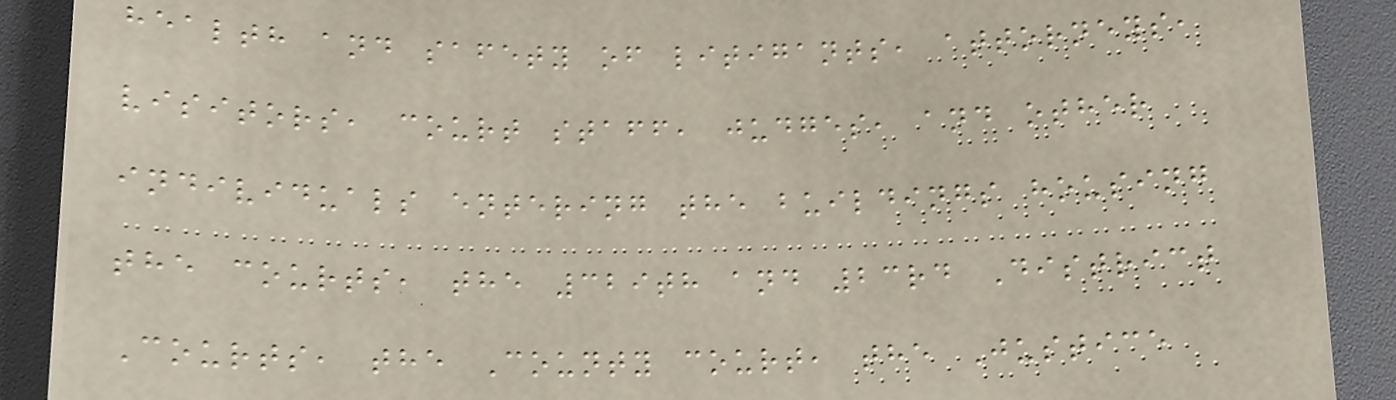health and safety of litigants, attorneys,
visitors, court staff, judges, and other
individuals entering the buildings housing
the courts, the 329th and 23rd District
Courts, the County court, the Justice
